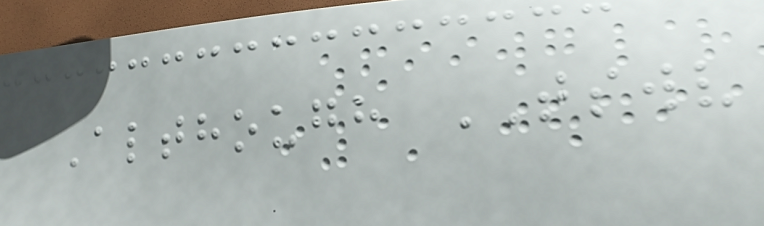Although TSWV
